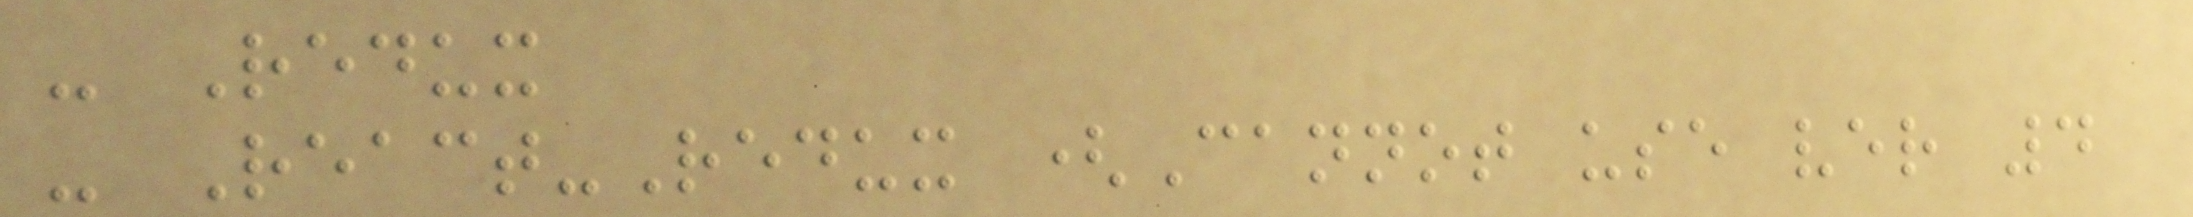- Redux
- React-Redux (Cannot use ver 4
